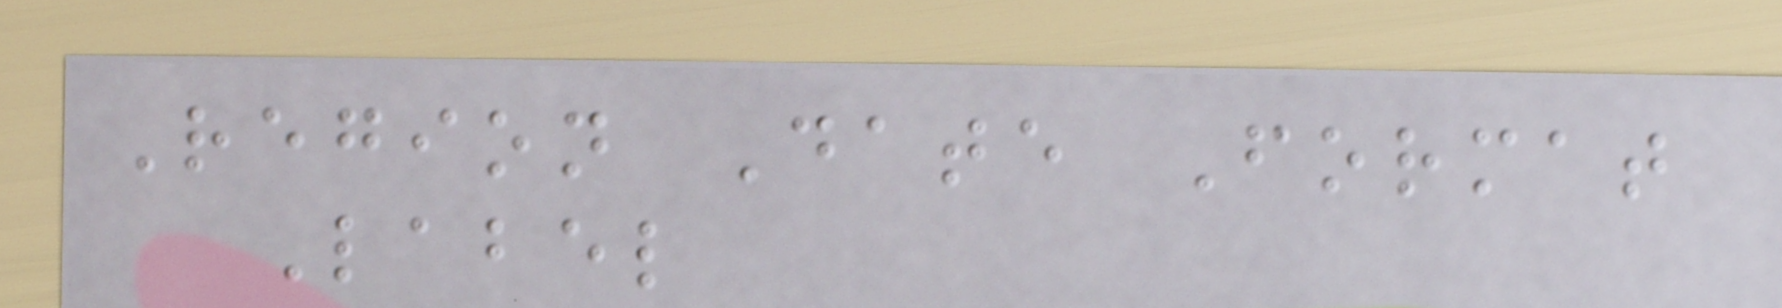Region Date Format
Label
